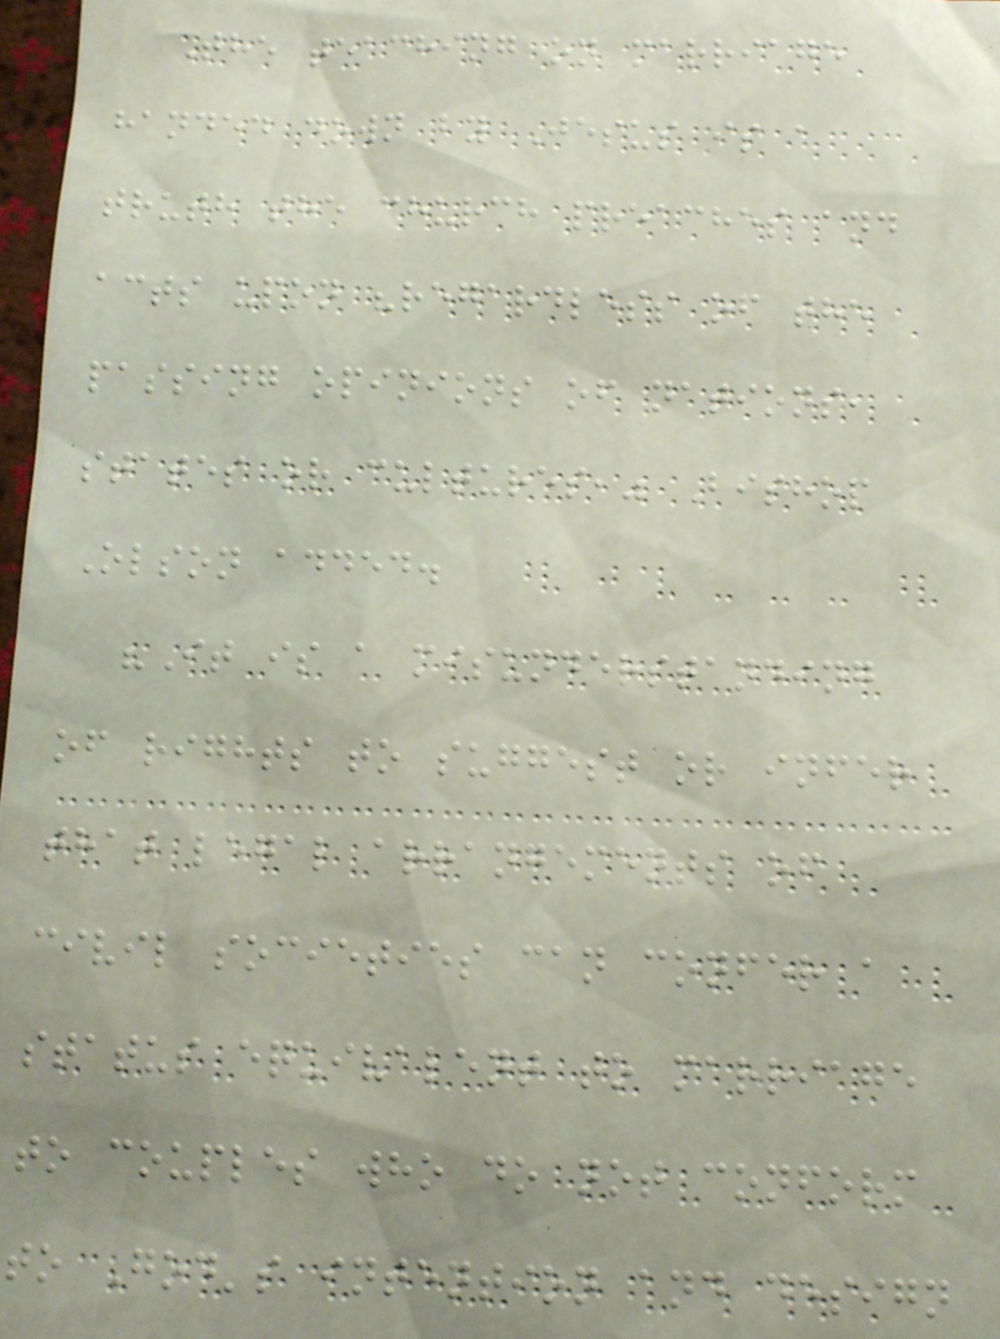The teaching on marriage
handed down by Jesus is a
truth the church preaches and
acts upon "regardless of the
passing opinions of nations,
states or cultures," Bishop
Olson added.
"It is a misunderstanding
of rights to suggest or infer
that legal arrangements of
civil societies can confer a
status equivalent to marriage
to couples who do not conform
to God's intention and design
